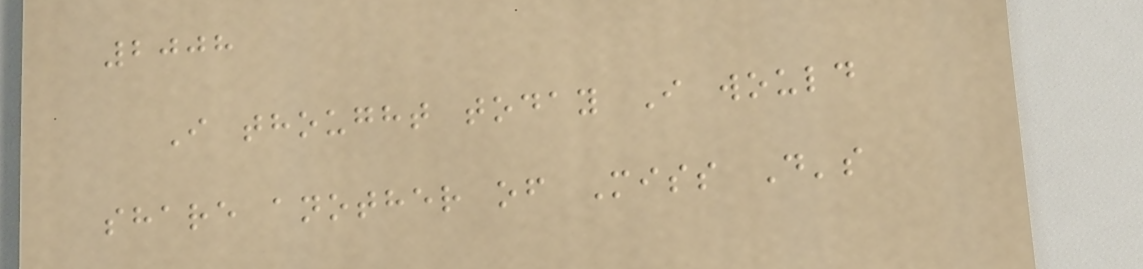2008
I thought today I would
share another of Miss D's
